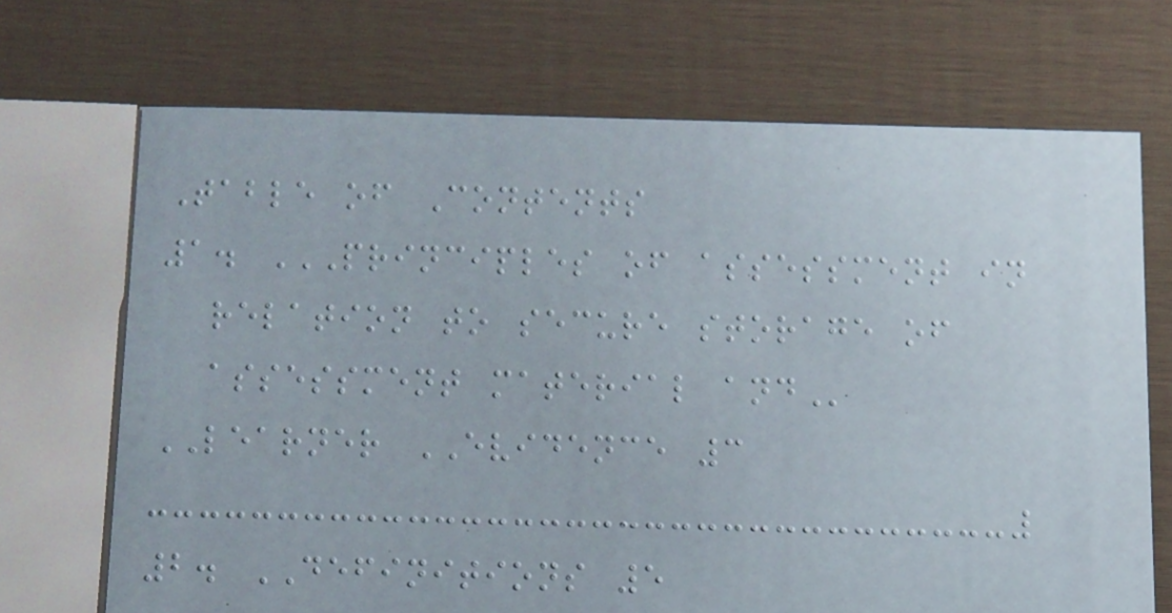Table of Contents
1. PRINCIPLES OF ASSESSMENT IN
RELATION TO SECURE STORAGE OF
ASSESSMENT MATERIAL AND
LEARNER EVIDENCE 3
2. DEFINITIONS 5
